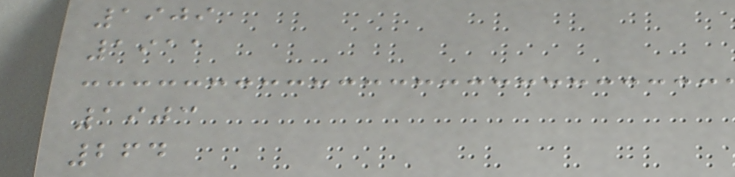1909
1911
1903
264
